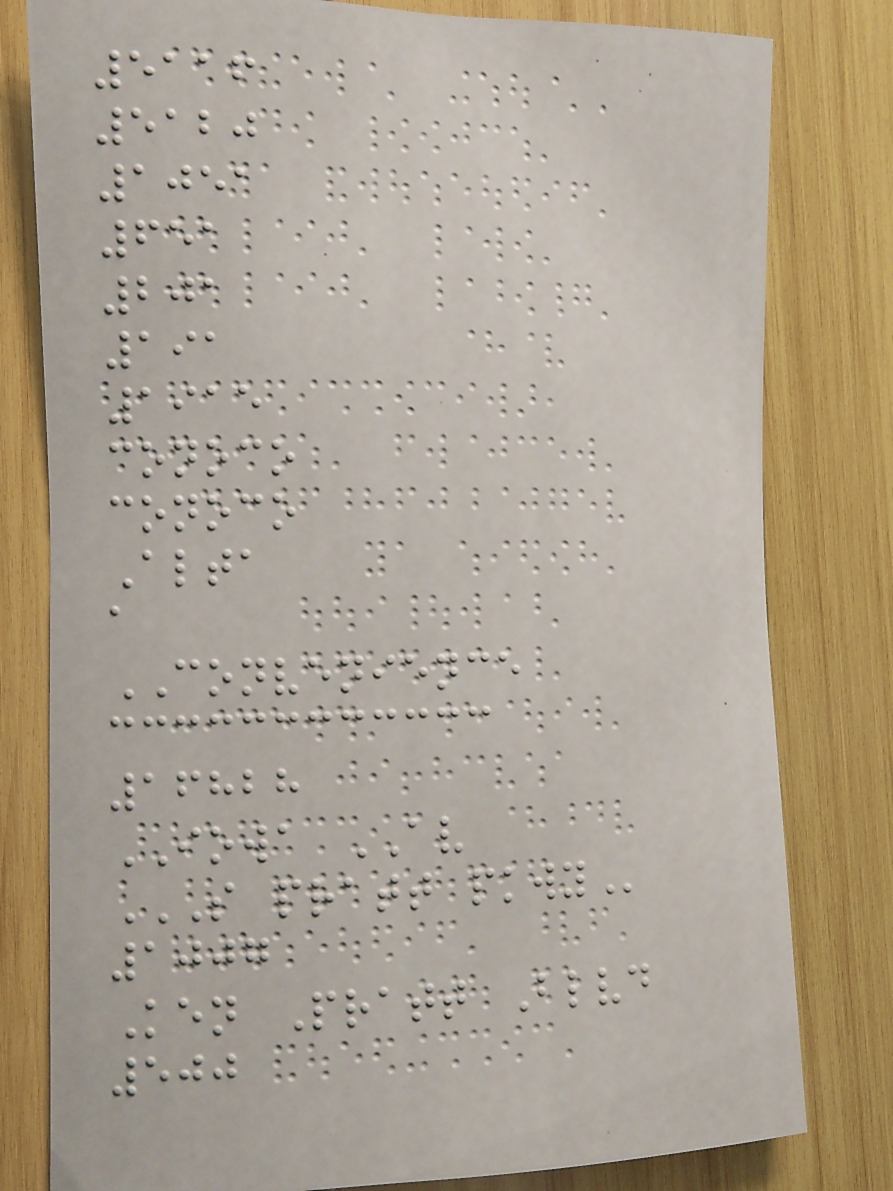5116
5120
1051
651
201
191
1915
conoco
conoco
Alta
a
CONVENIENCE
16828
IOWA AV
S PRATT PKWY
1007
Ken Pratt Blvd
500
